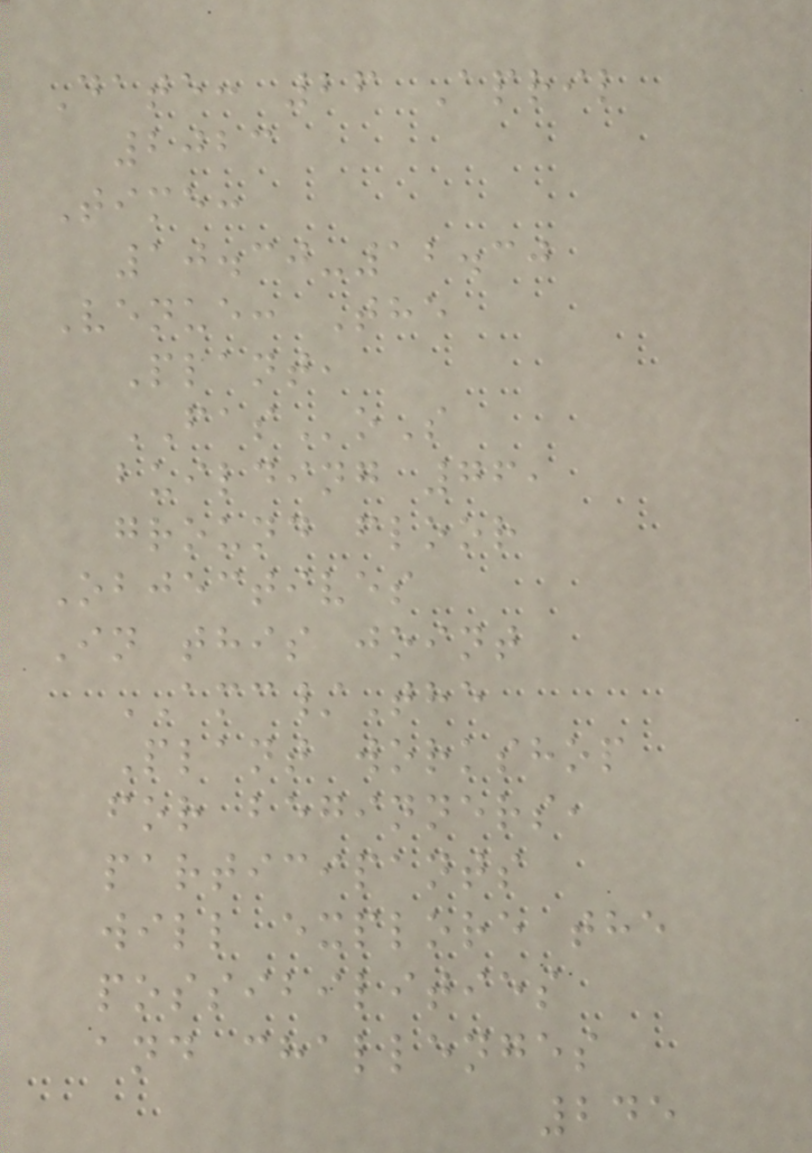Date: 26 April
2023
Time:
10.30-12.30
Venue: The
Plant,
FASoS
building 76,
ground floor
Objectives
In this joint
AMC/The
Plant workshop
for beginners,
participants
will explore the
possibilities
and challenges
245
